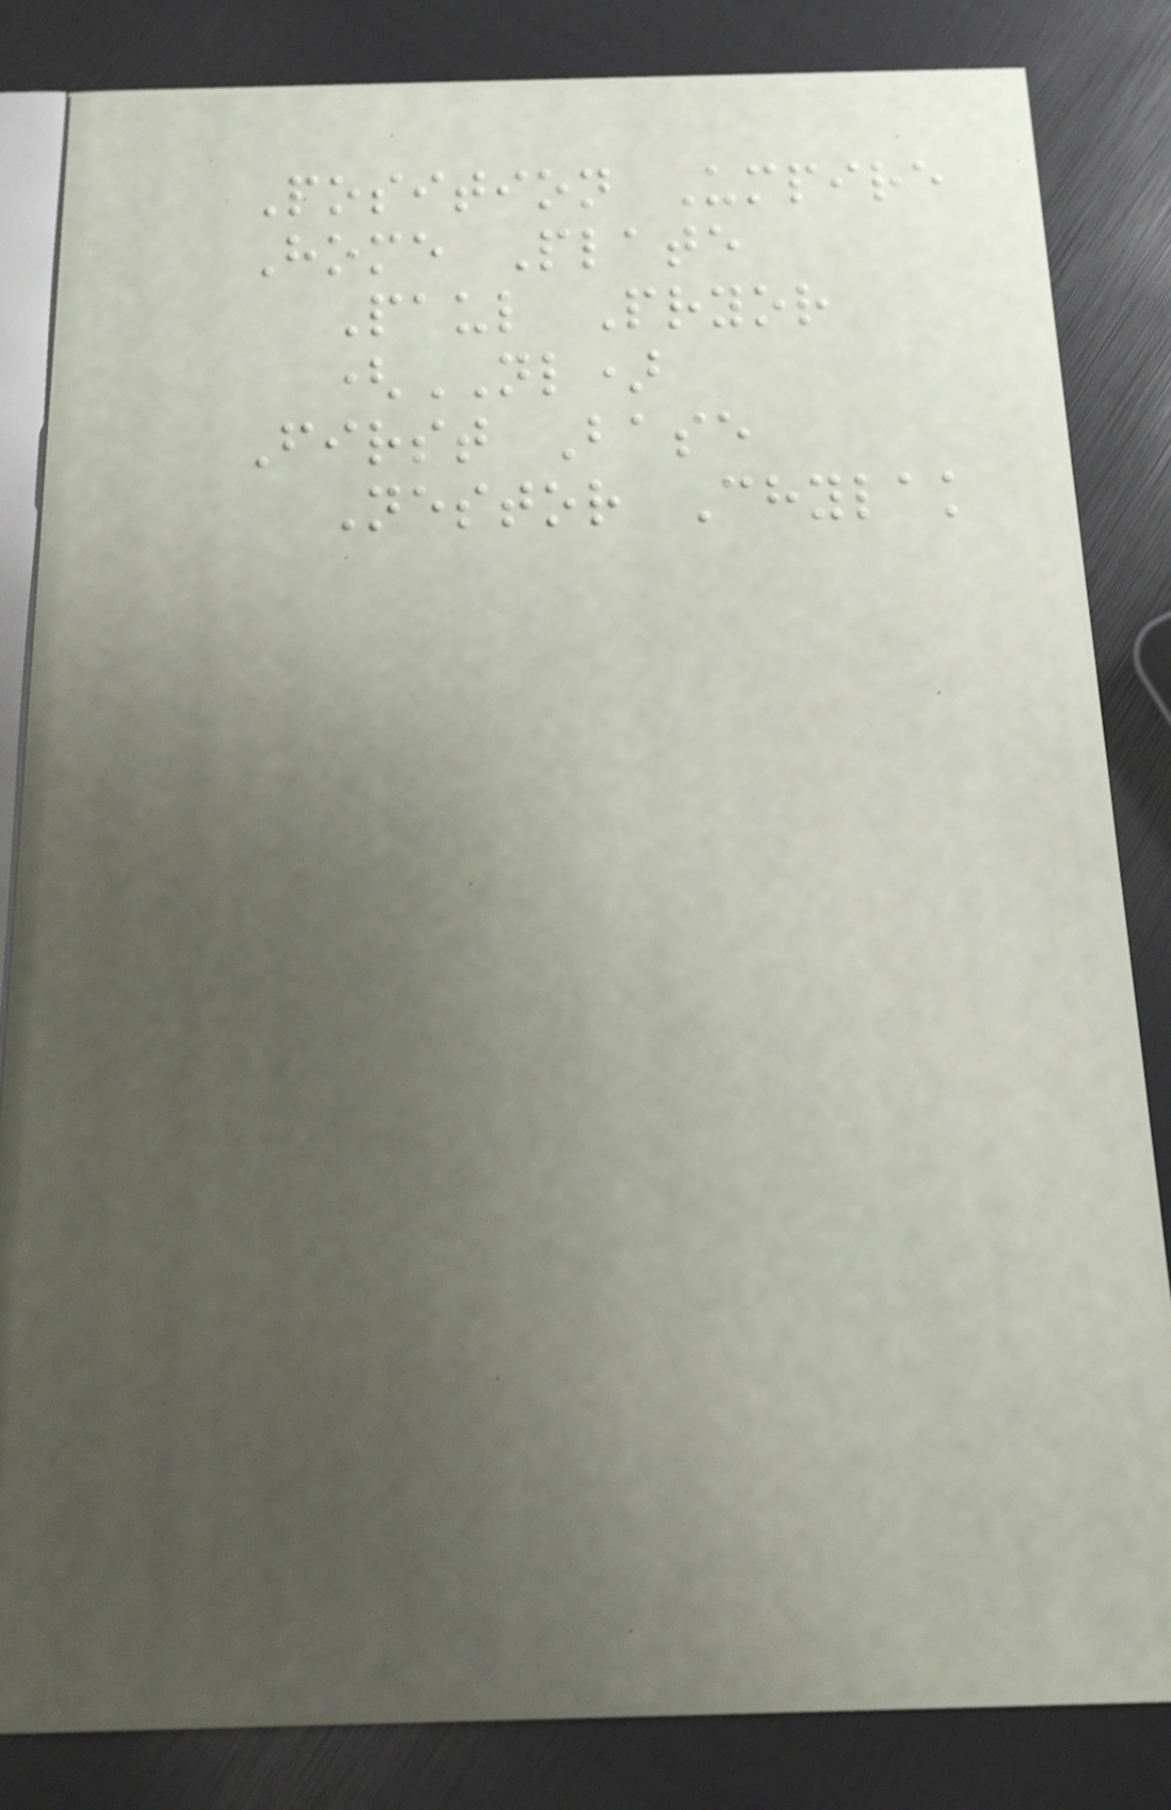Position Umpire
Home Plate
Paul Pryor
(NL)
First Base
Nestor Chylak
